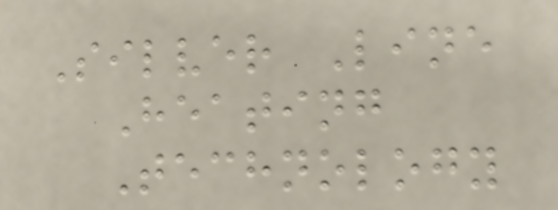Silver Line
Heating
Technology
